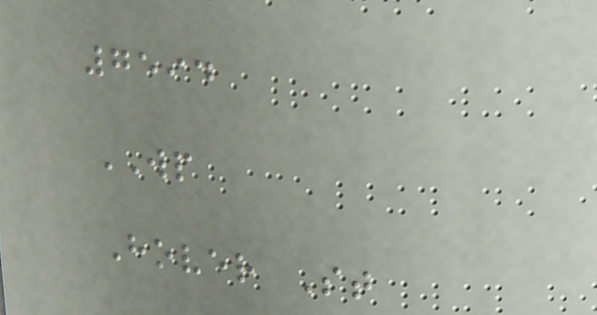7594
WP
Hover St
